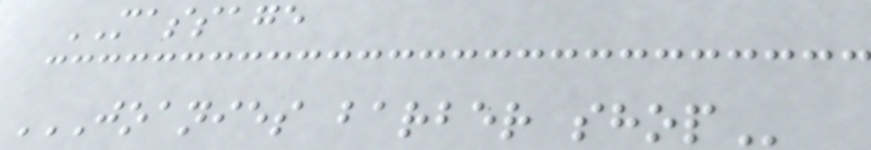MASSAGE
JOANIES BARBER SHOP
